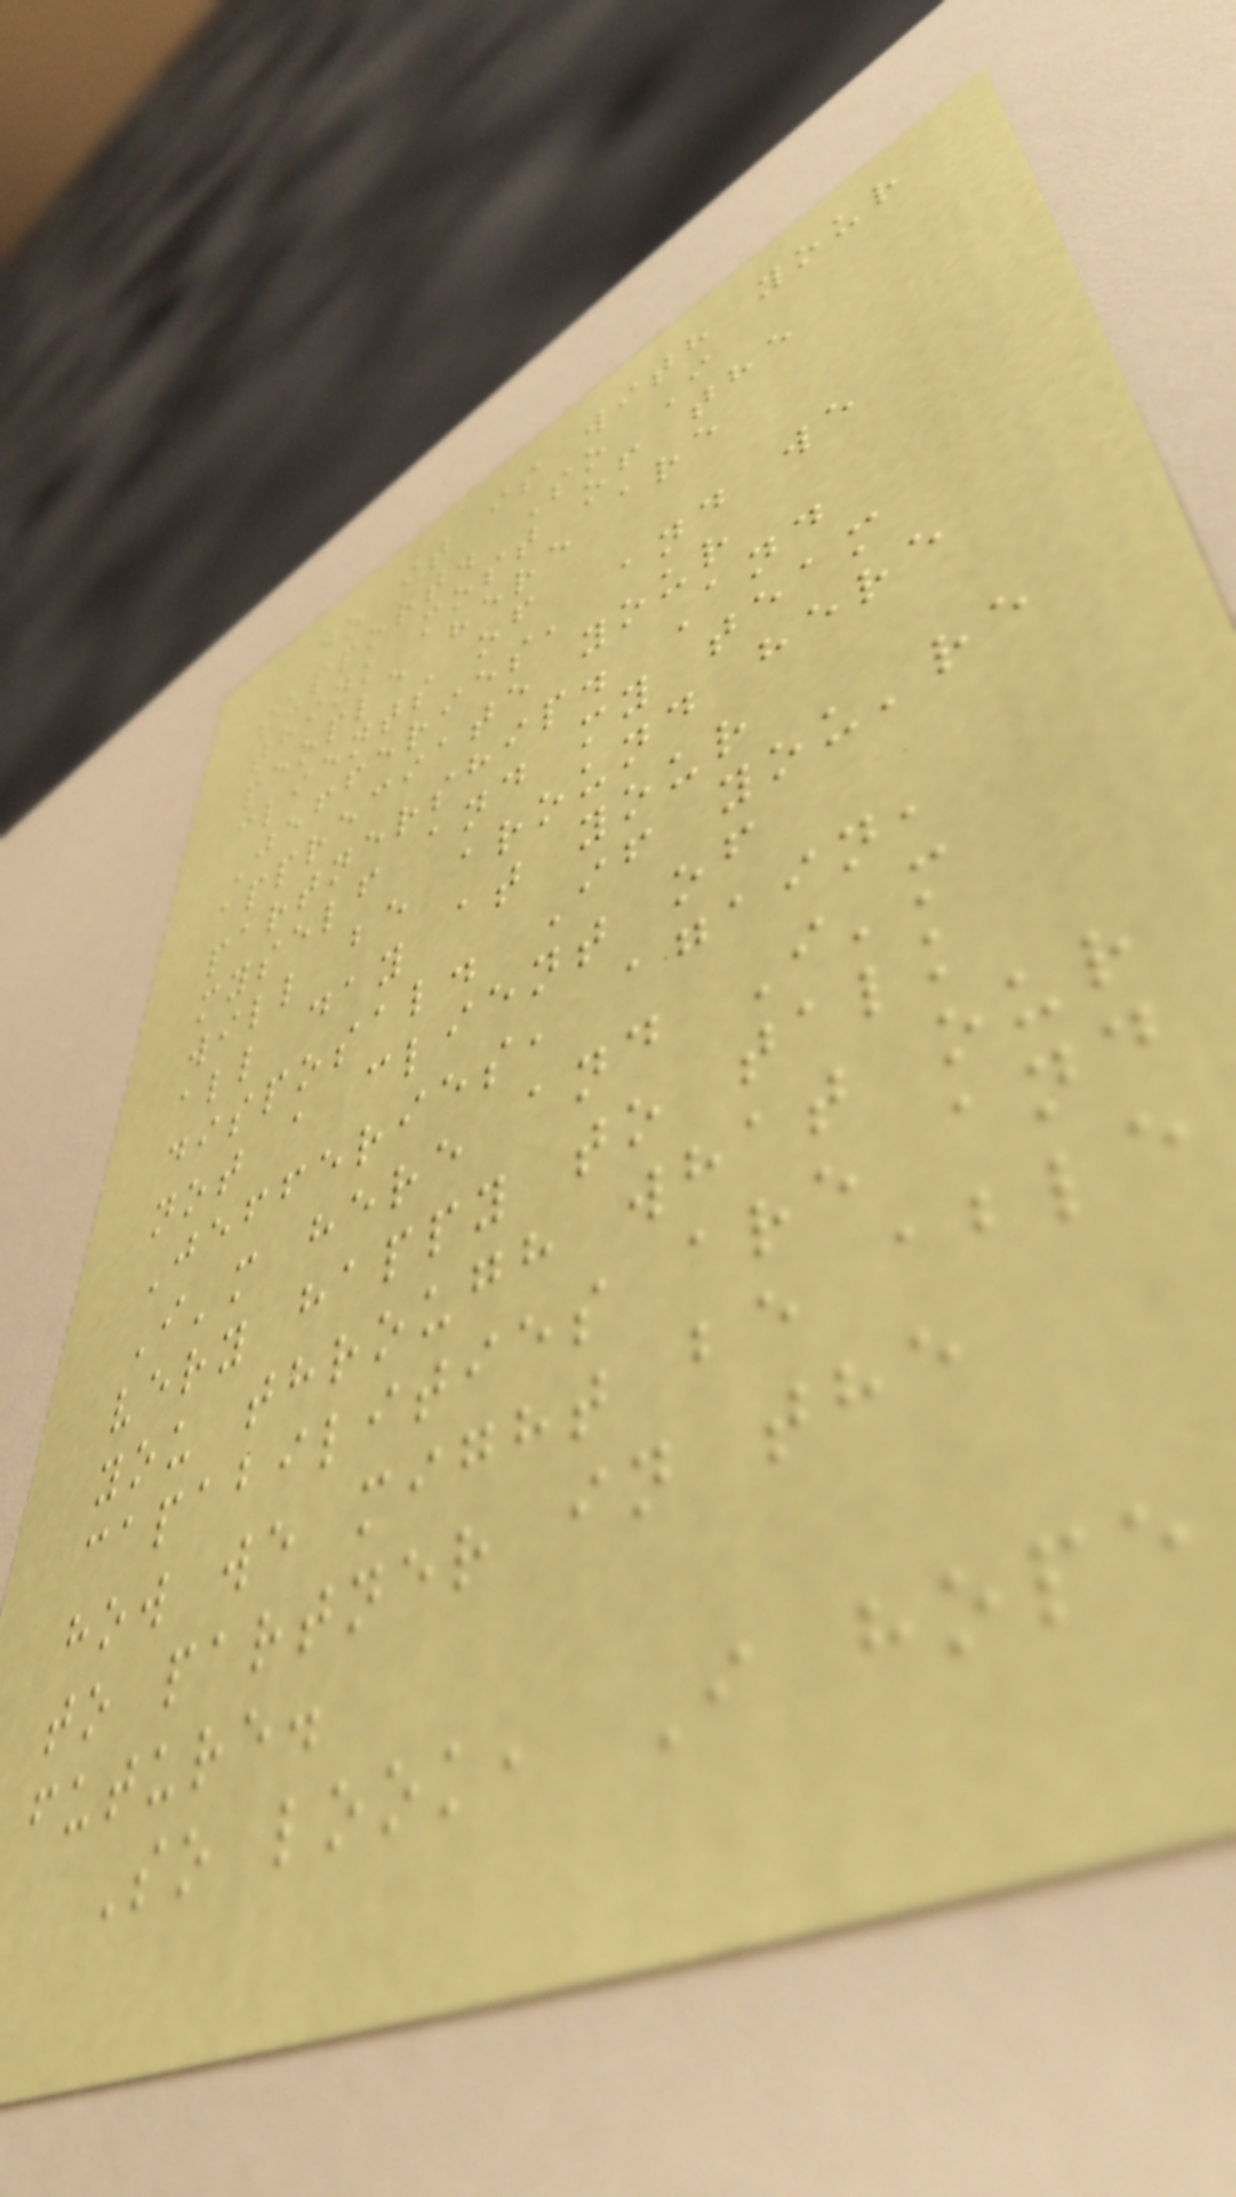do it is with your
support. So I
think most of the
people here are
clients of
Jefferies, and we
appreciate your
partnership. And
myself and my team
will be around here
all day at your
disposal. If you're
not a client of
Jefferies, again,
I'm here and I'm
very happy to talk
you through what our
capabilities are and
how we might be able
to partner in the
future.
So look, I hope
